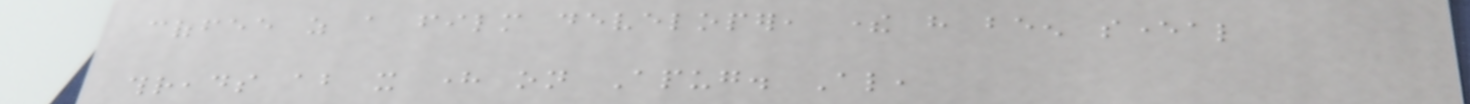coffee as a film developer, there have been several
threads about it here on Apug. Also,
